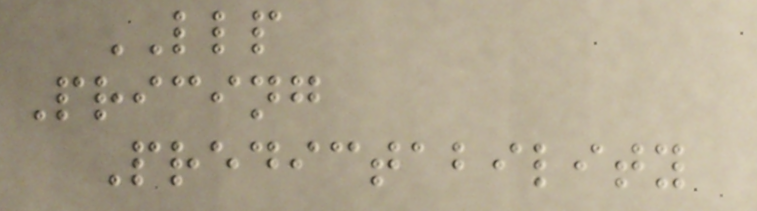LLP
Pricing
Predictability
